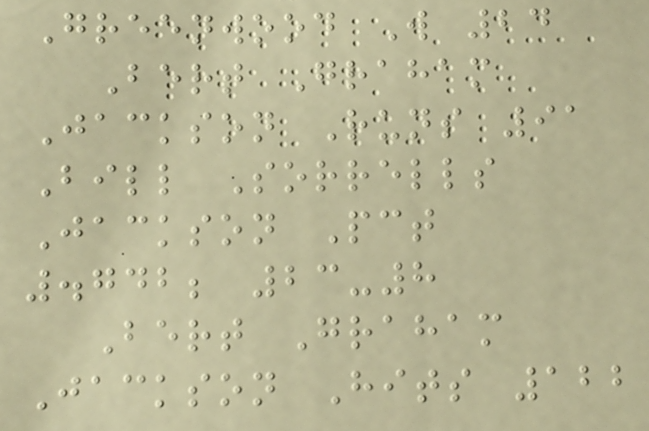Greenwood W 24
Bert Graham
Jackson Runs 91
Bill Sorrells
Jackson Pct
.742; 23-8
Bert Graham
Jackson Hits 122
